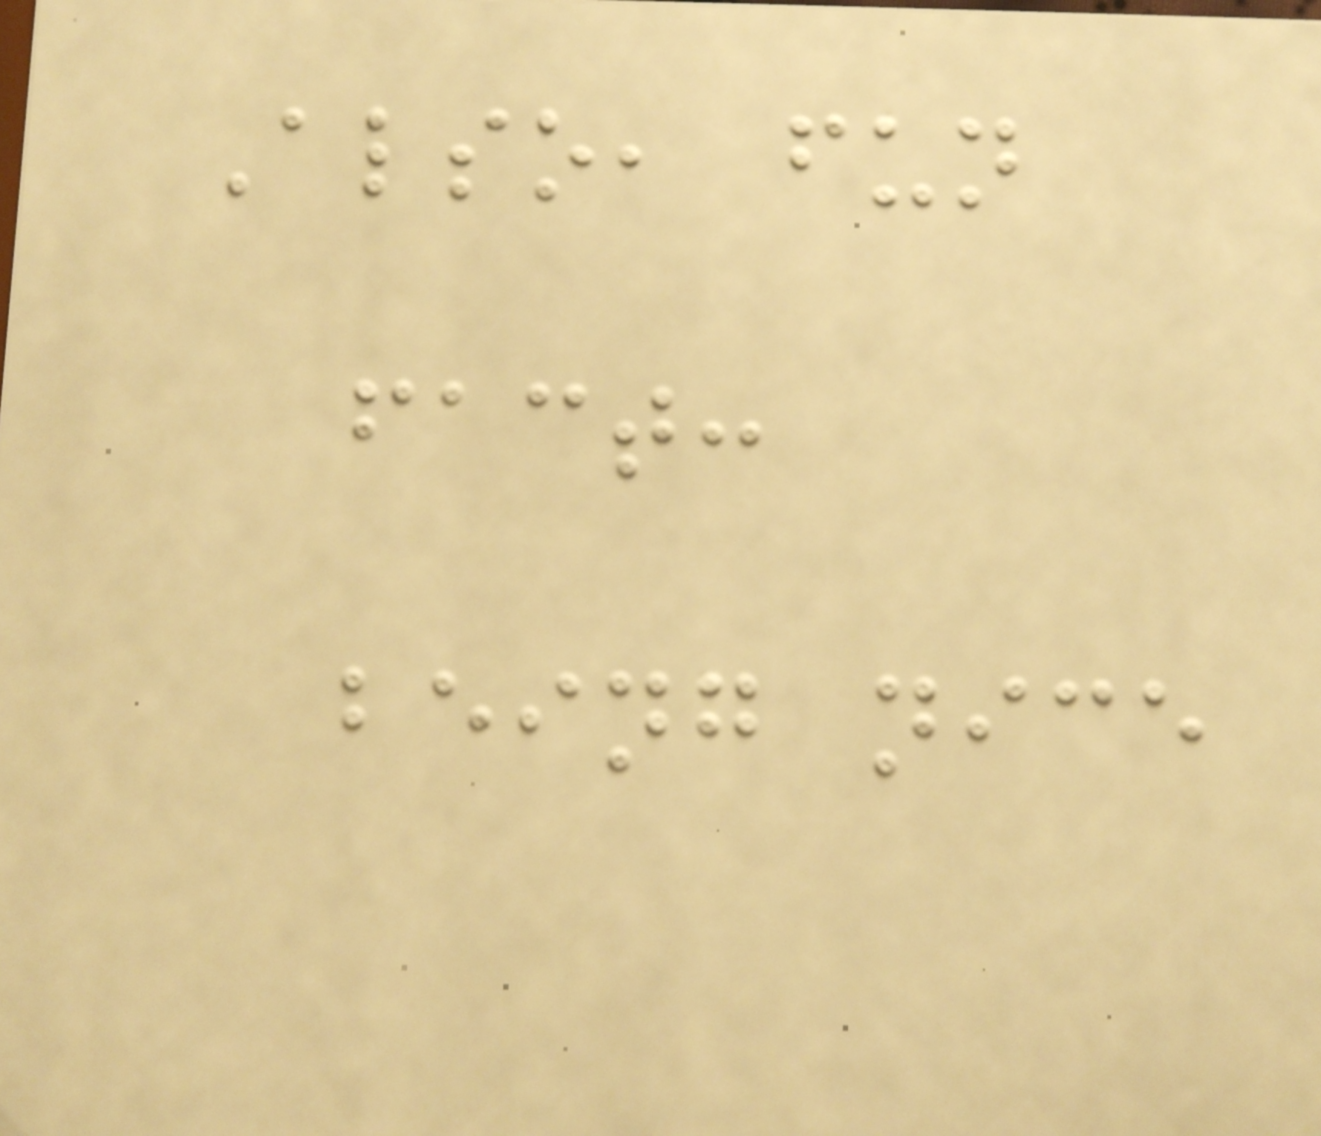Also, fun
fact:
being nice
